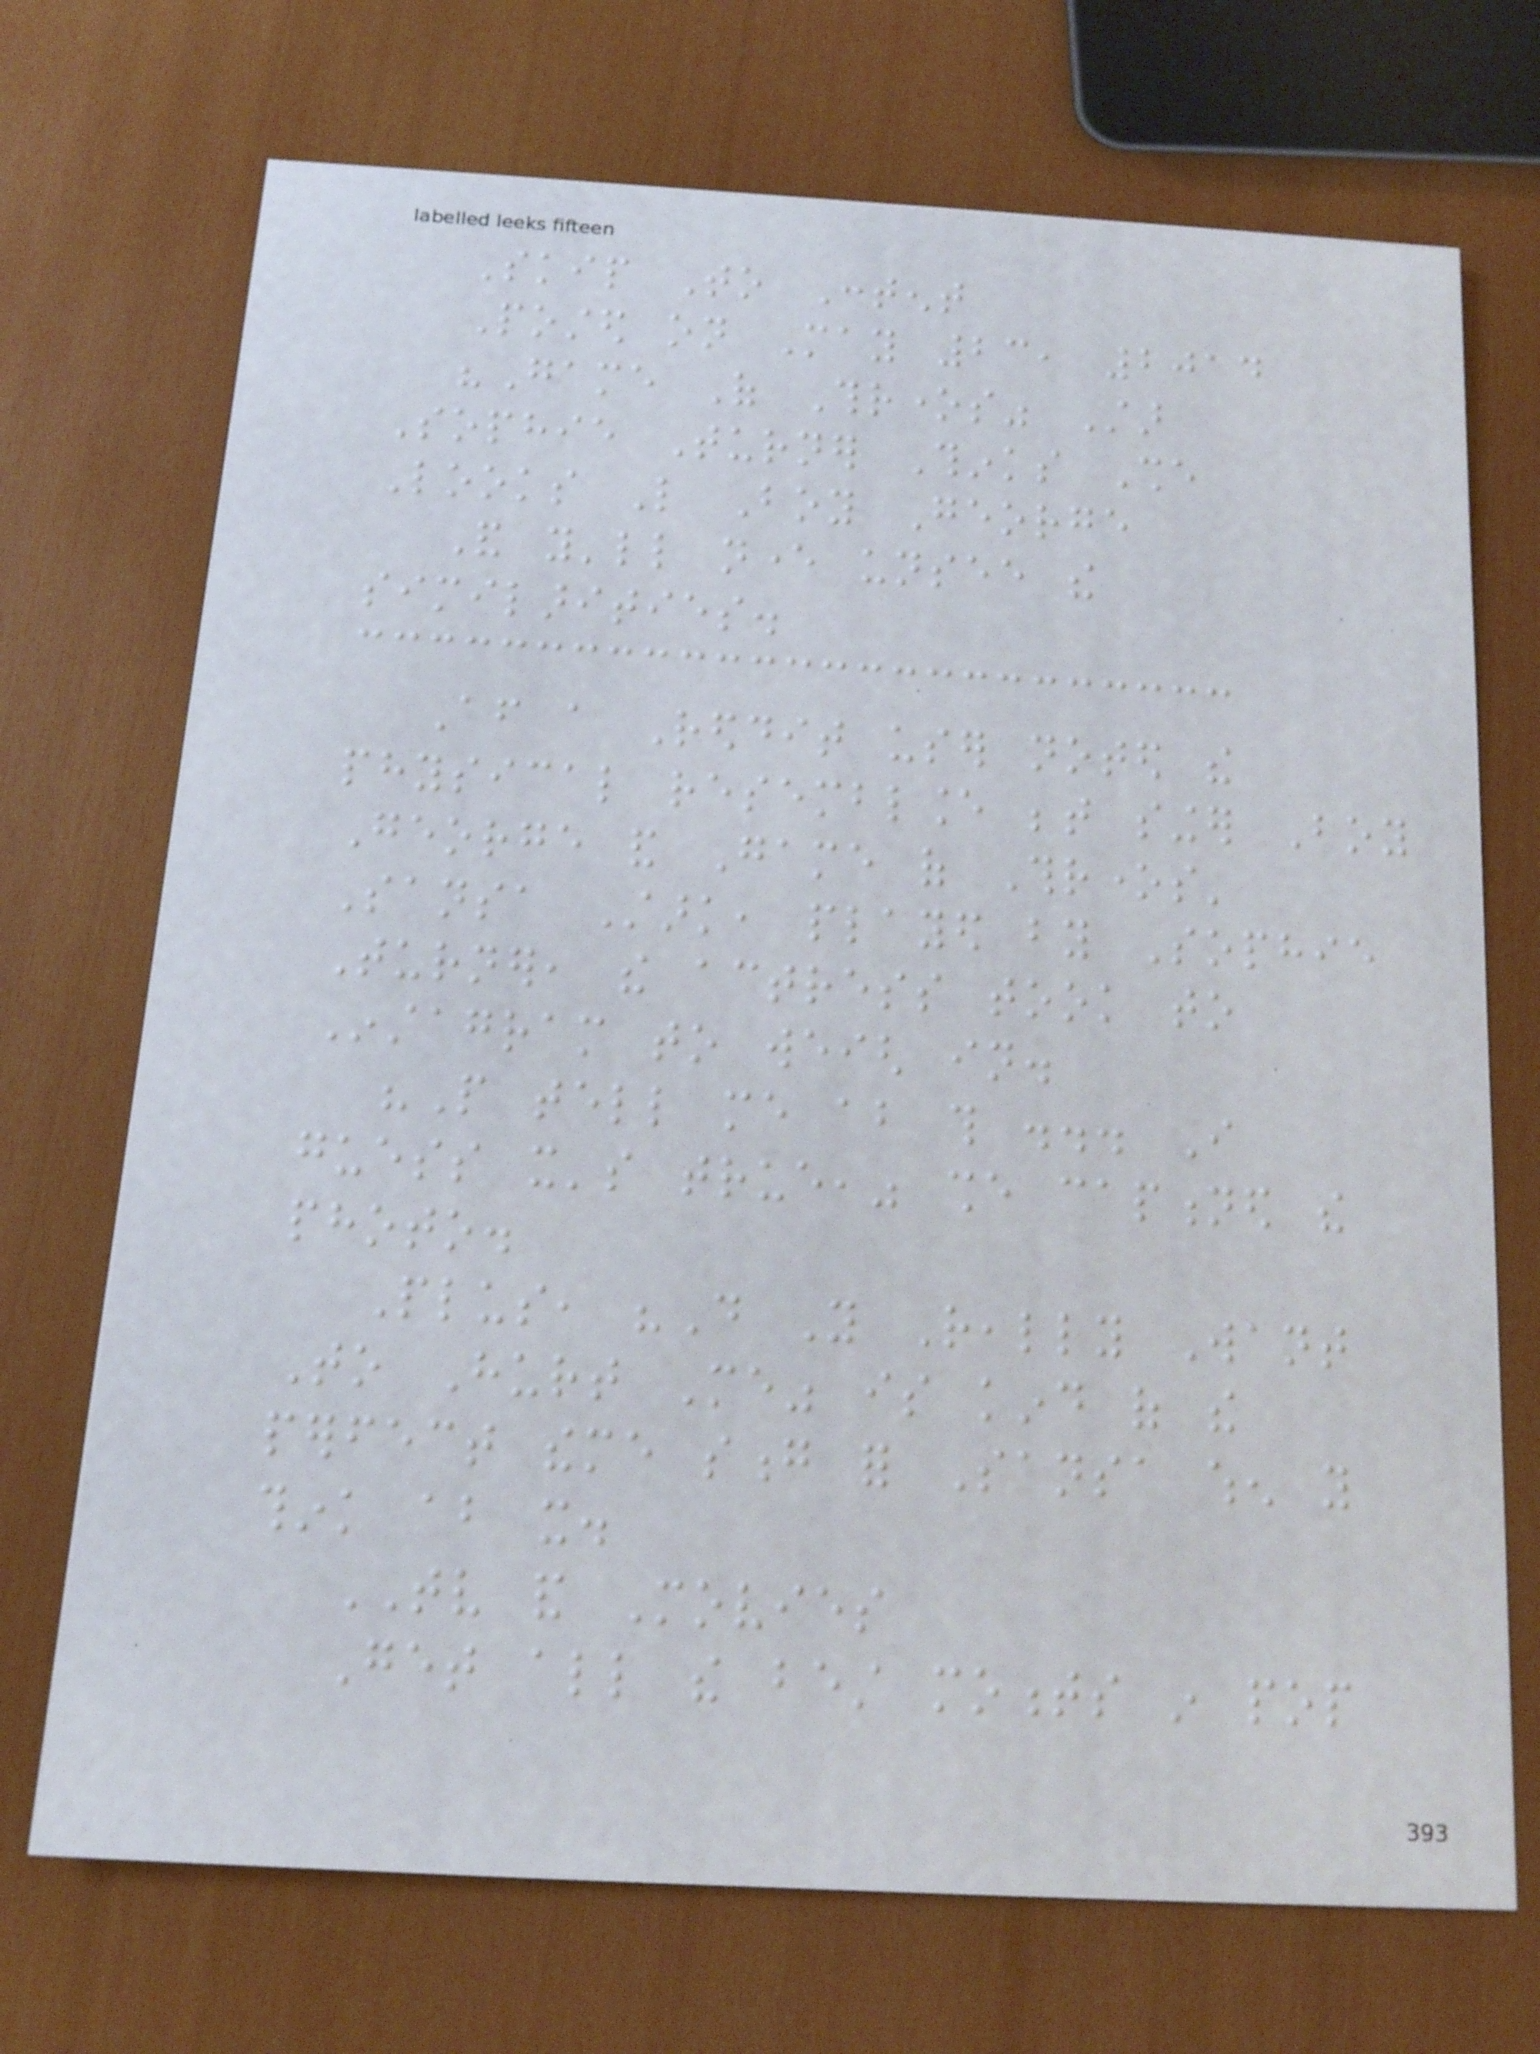Skip To Content
Posted on May 23, 2014
"Game Of Thrones" Star
Sophie Turner Thinks She
Looks Like Boy George
And you'll never unsee the
similarities.
After a Reddit user noted the
physical resemblance between singer Boy
George and Game of Thrones'
Sansa Stark, played by Sophie
Turner, the actress took to
Instagram to weigh in.
"People tell me about this ... I
guess it's true," she captioned the
photo.
Plus, "Do You Really Want
To Hurt Me" is kind of the
perfect theme song for Sansa when you
think about it.
TV and Movies
Get all the best moments in pop
